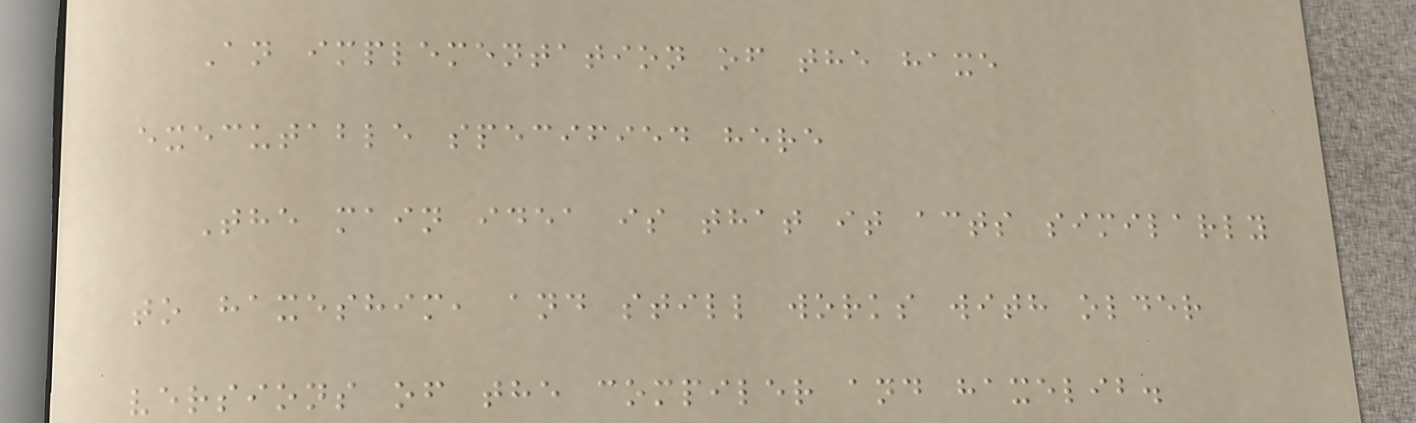An implementation of the haxe
executable specified here
The main idea is that it acts similarly
to haxeshim, and still works with older
versions of the compiler and haxelib.
